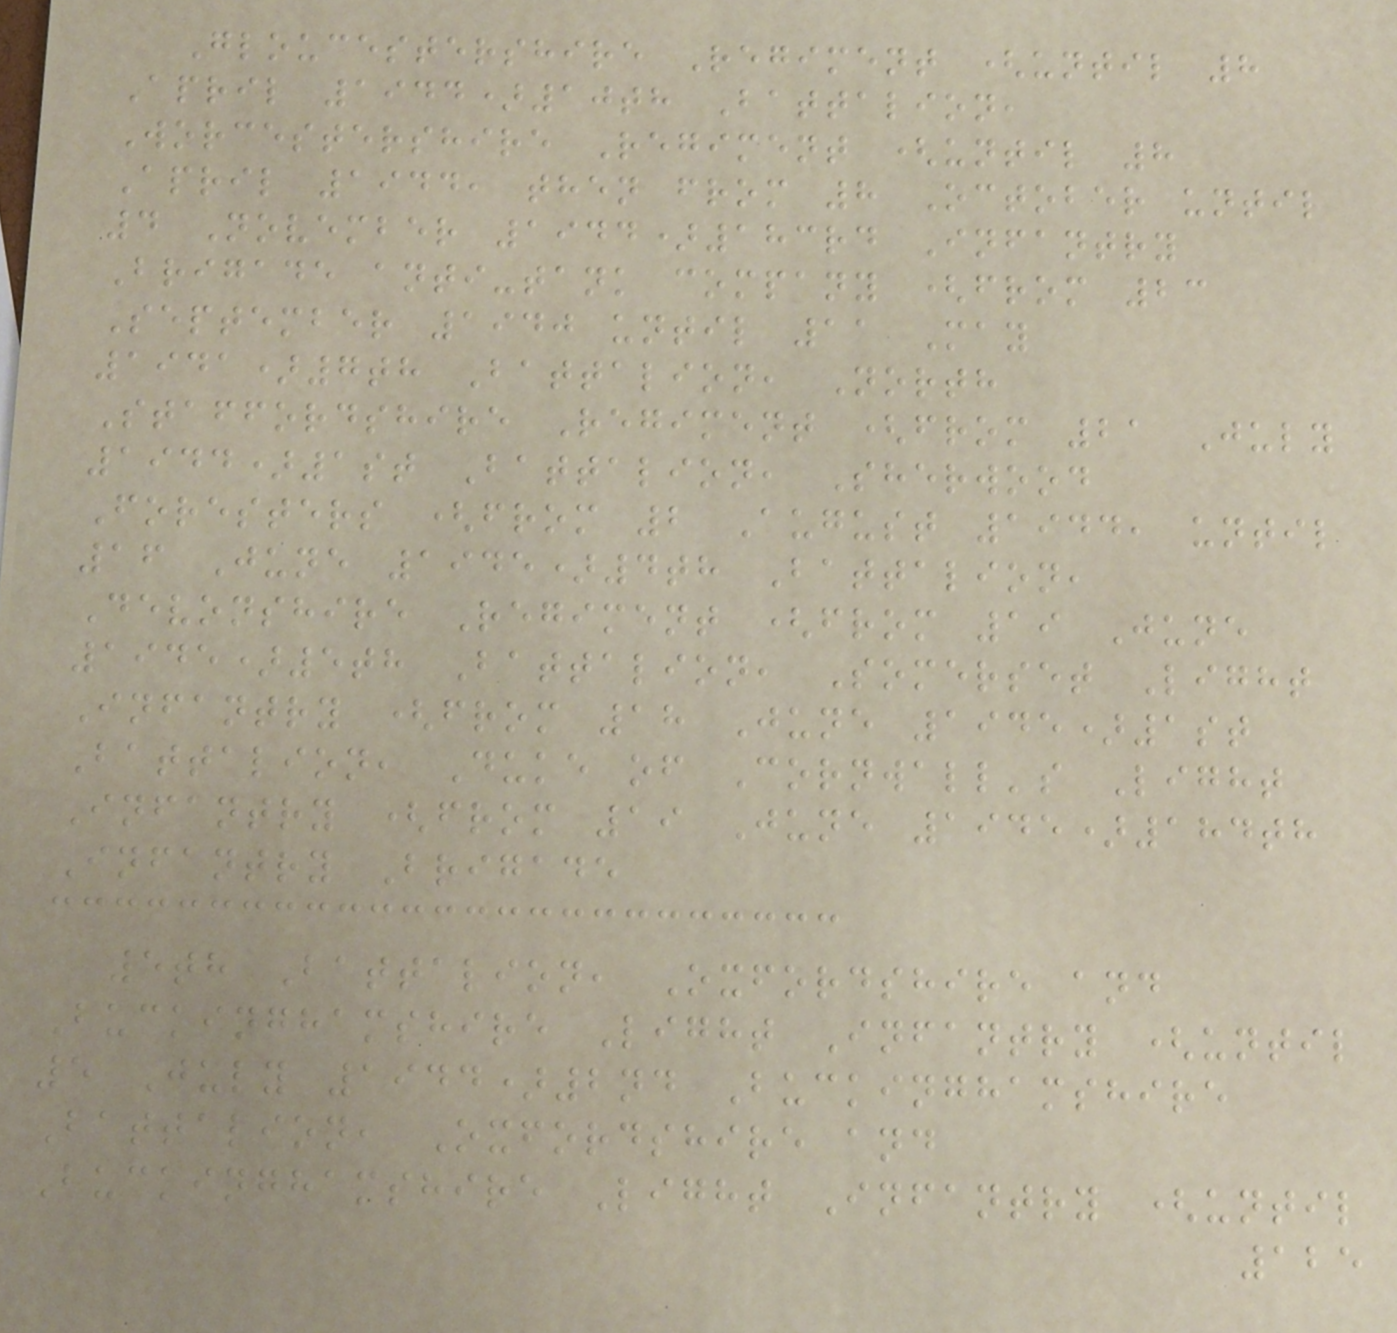Gloucestershire Regiment (until 8
April 1944)10th Battalion,
Worcestershire Regiment (until 8
April 1944, then from 8 October until
4 November 1944)183rd Infantry
Brigade anti-tank company (from 23
September 1940 until 11 May
1941)7th Battalion, North
Staffordshire Regiment (from 21 July
1944)1st Battalion, Sherwood
Foresters (from 2 August 1944, until
16 June 1945)4th Battalion,
Devonshire Regiment (from 19 June
1945)5th Battalion, Somerset Light
Infantry (from 18 June 1945)1st
Battalion, Duke of Cornwall's Light
Infantry (from 19 June 1945)184th
Infantry Brigade
5th Battalion, Oxfordshire and
Buckinghamshire Light Infantry (until
5 July 1944)2nd Buckinghamshire
Battalion, Oxfordshire and
Buckinghamshire Light Infantry (until
125
